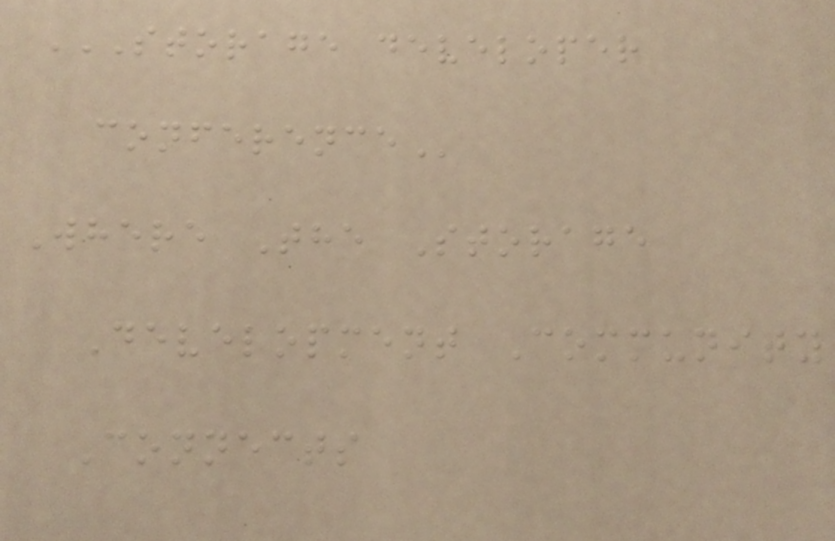STORAGE DEVELOPER
CONFERENCE
Where The Storage
Development Community
Connects
